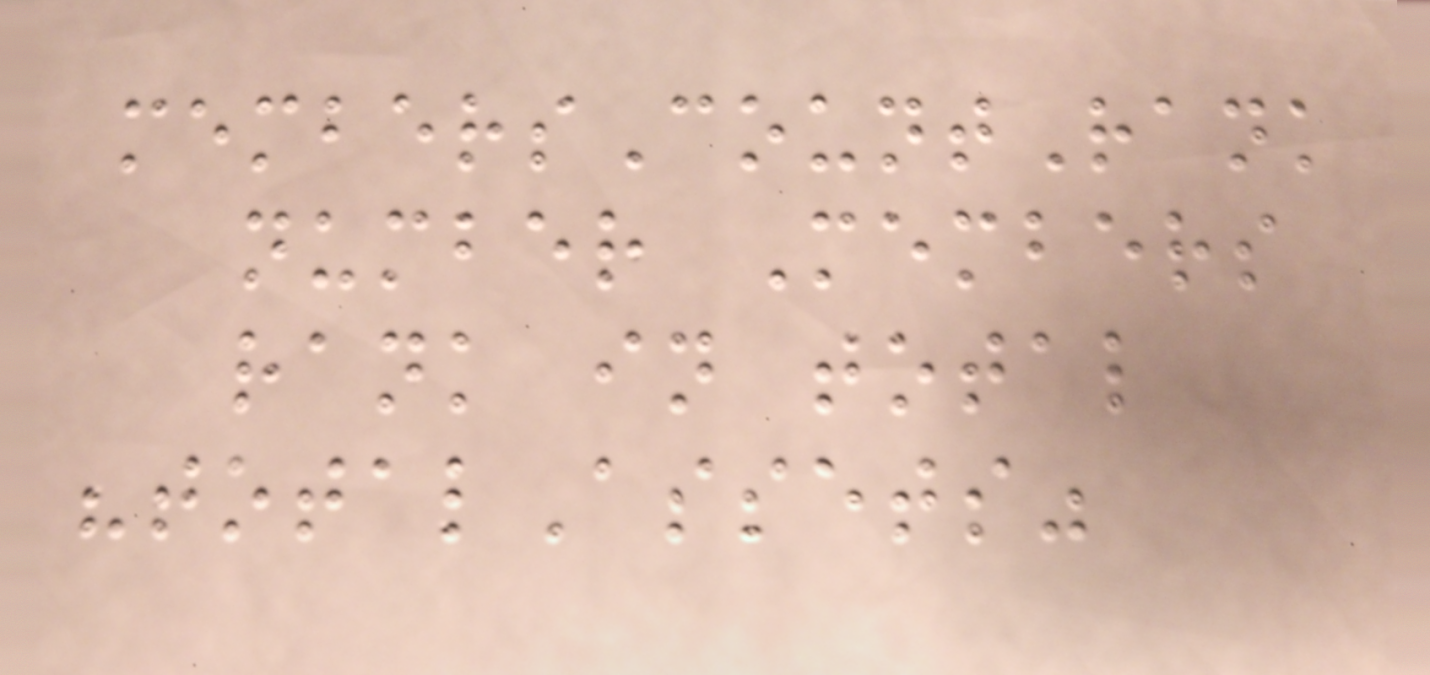membersCountRank
number Members
rank in total
"totalAssets"
